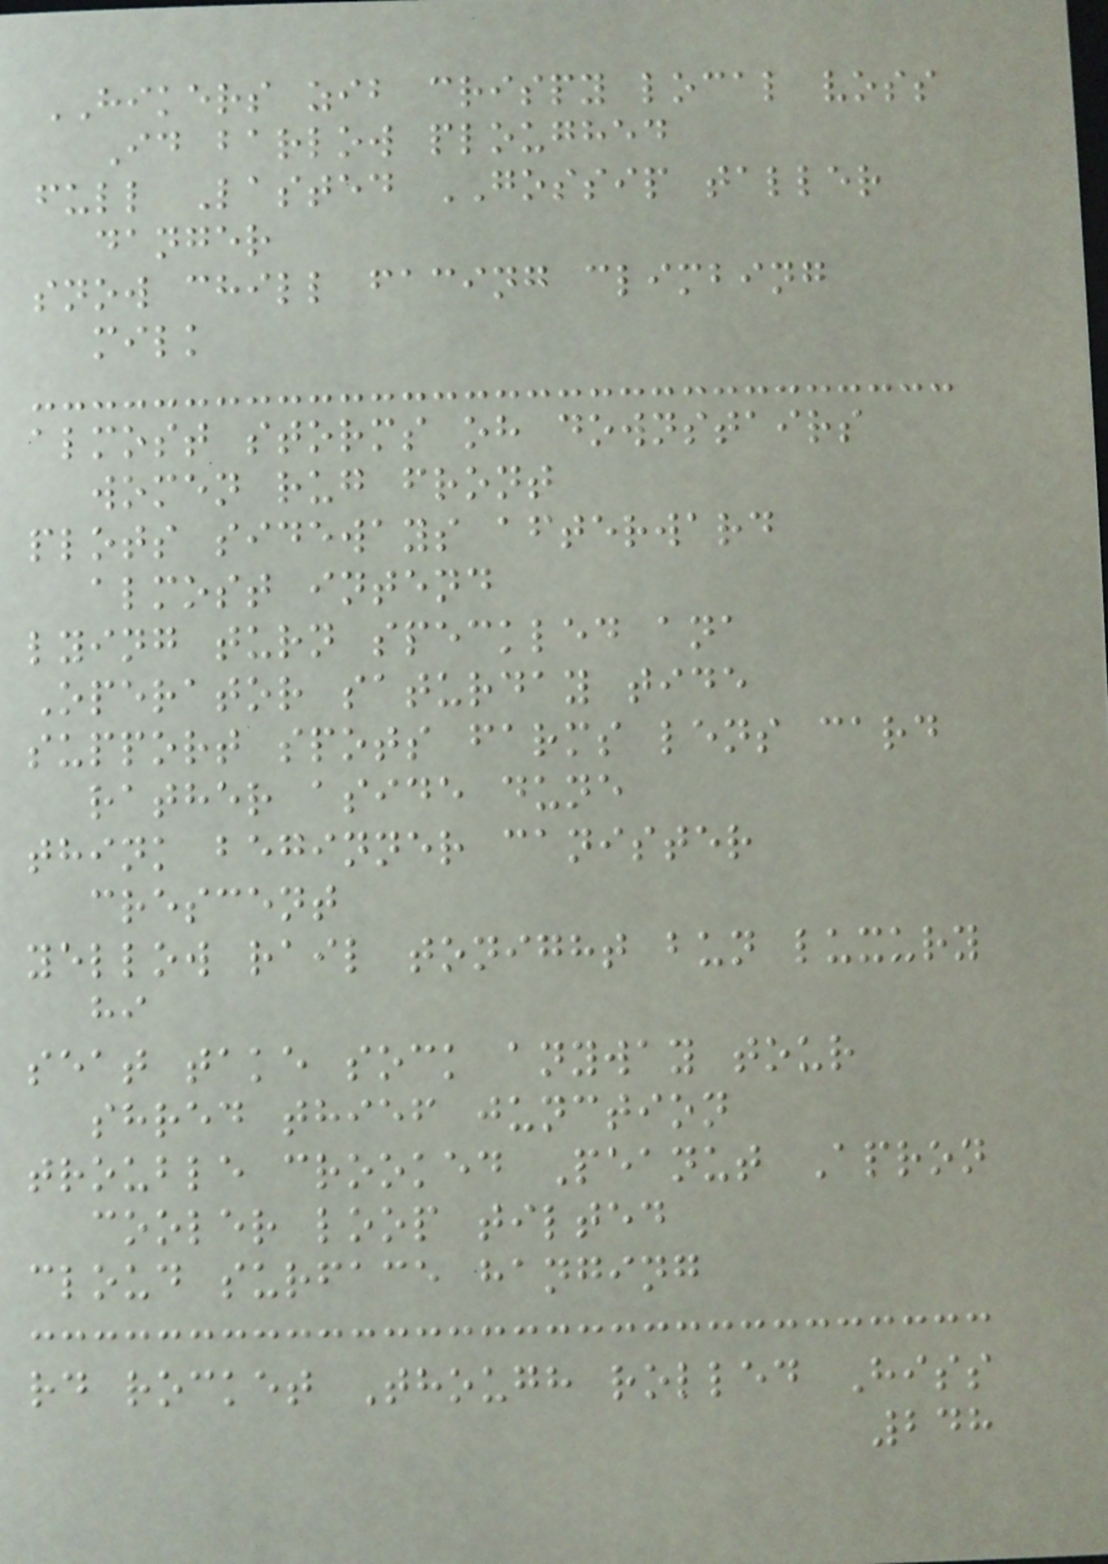HIKERS zib crispy local voss
Id barlow ploughed
full Lasted GOSSIP taller
danger
snow chill facing climbing
milk
almost storms oh downstairs
women rug front
plots sideways afterward
almost intend
lying turn speckled ana
Operator saturday tide
support spots farms lens card
rather aside dune
think beginner canister
crescent
yellow rail tonight bun luxury
hi
seat take sock anyway tour
shred thief junction
trouble crooked Peanut Apron
cooler loop tilted
cloud surface hanging
rd rocket Though rolled Hiss
248
